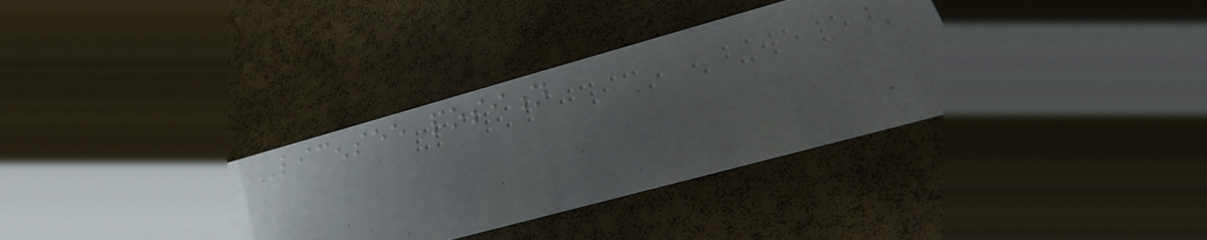Licensee position
